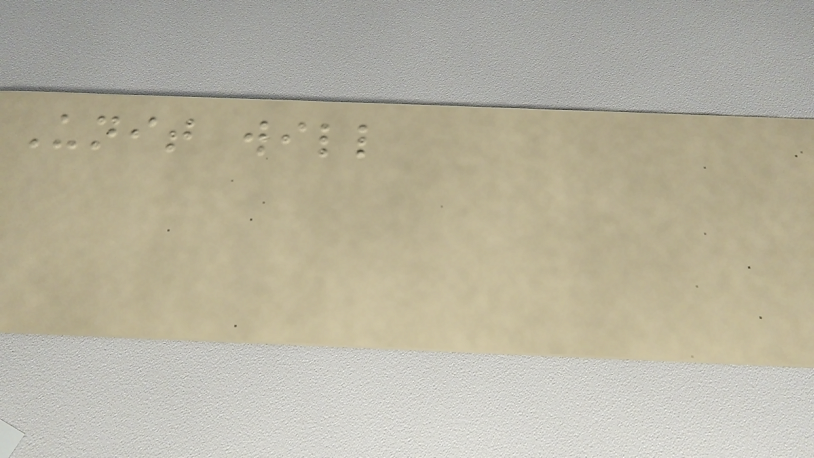Unit will
